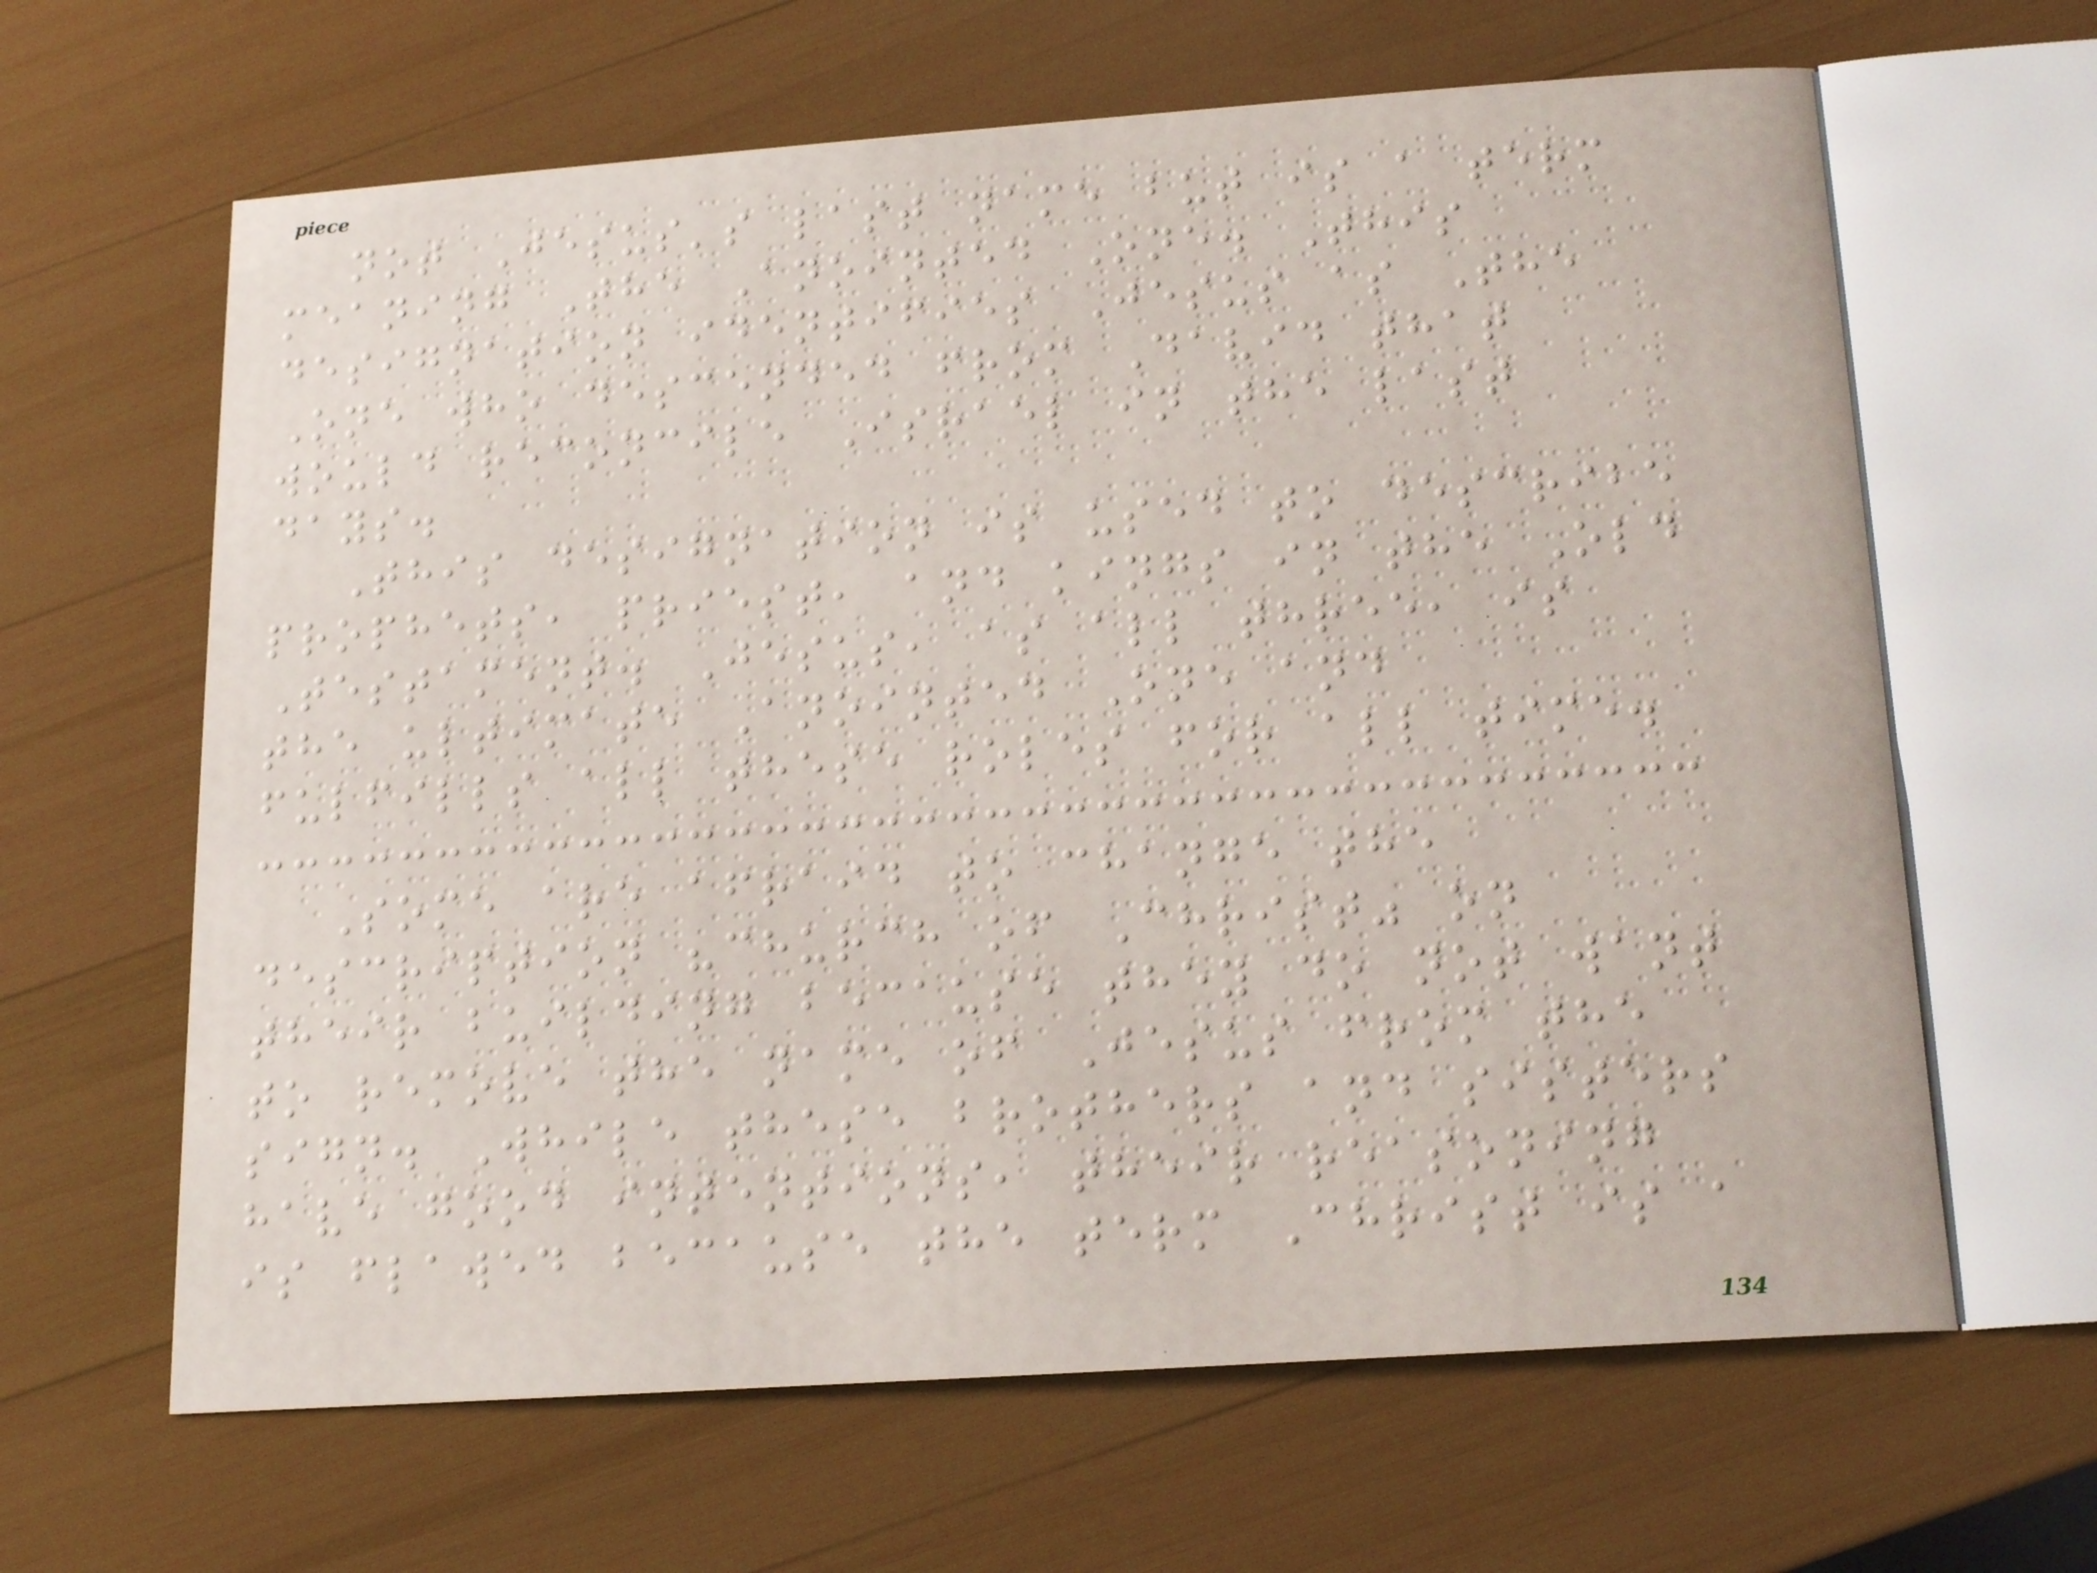not Jesus's last name but is a term
meaning The Anointed One. This
designation identifies Jesus as The
One who descended from David that
would reconcile Israel in the last
days.
This designation is used to describe
prophets, priest, and kings in the Old
Testament. Jesus, as all three, is
the ultimate Anointed One and
fulfills all these roles for all time.
Some are afraid to change the
description "church of Christ" on
their building because they do not want
to remove the name of Jesus from the
sign. While these brothers and sisters
have good intentions, their reasoning
is flawed because the term Christ is a
